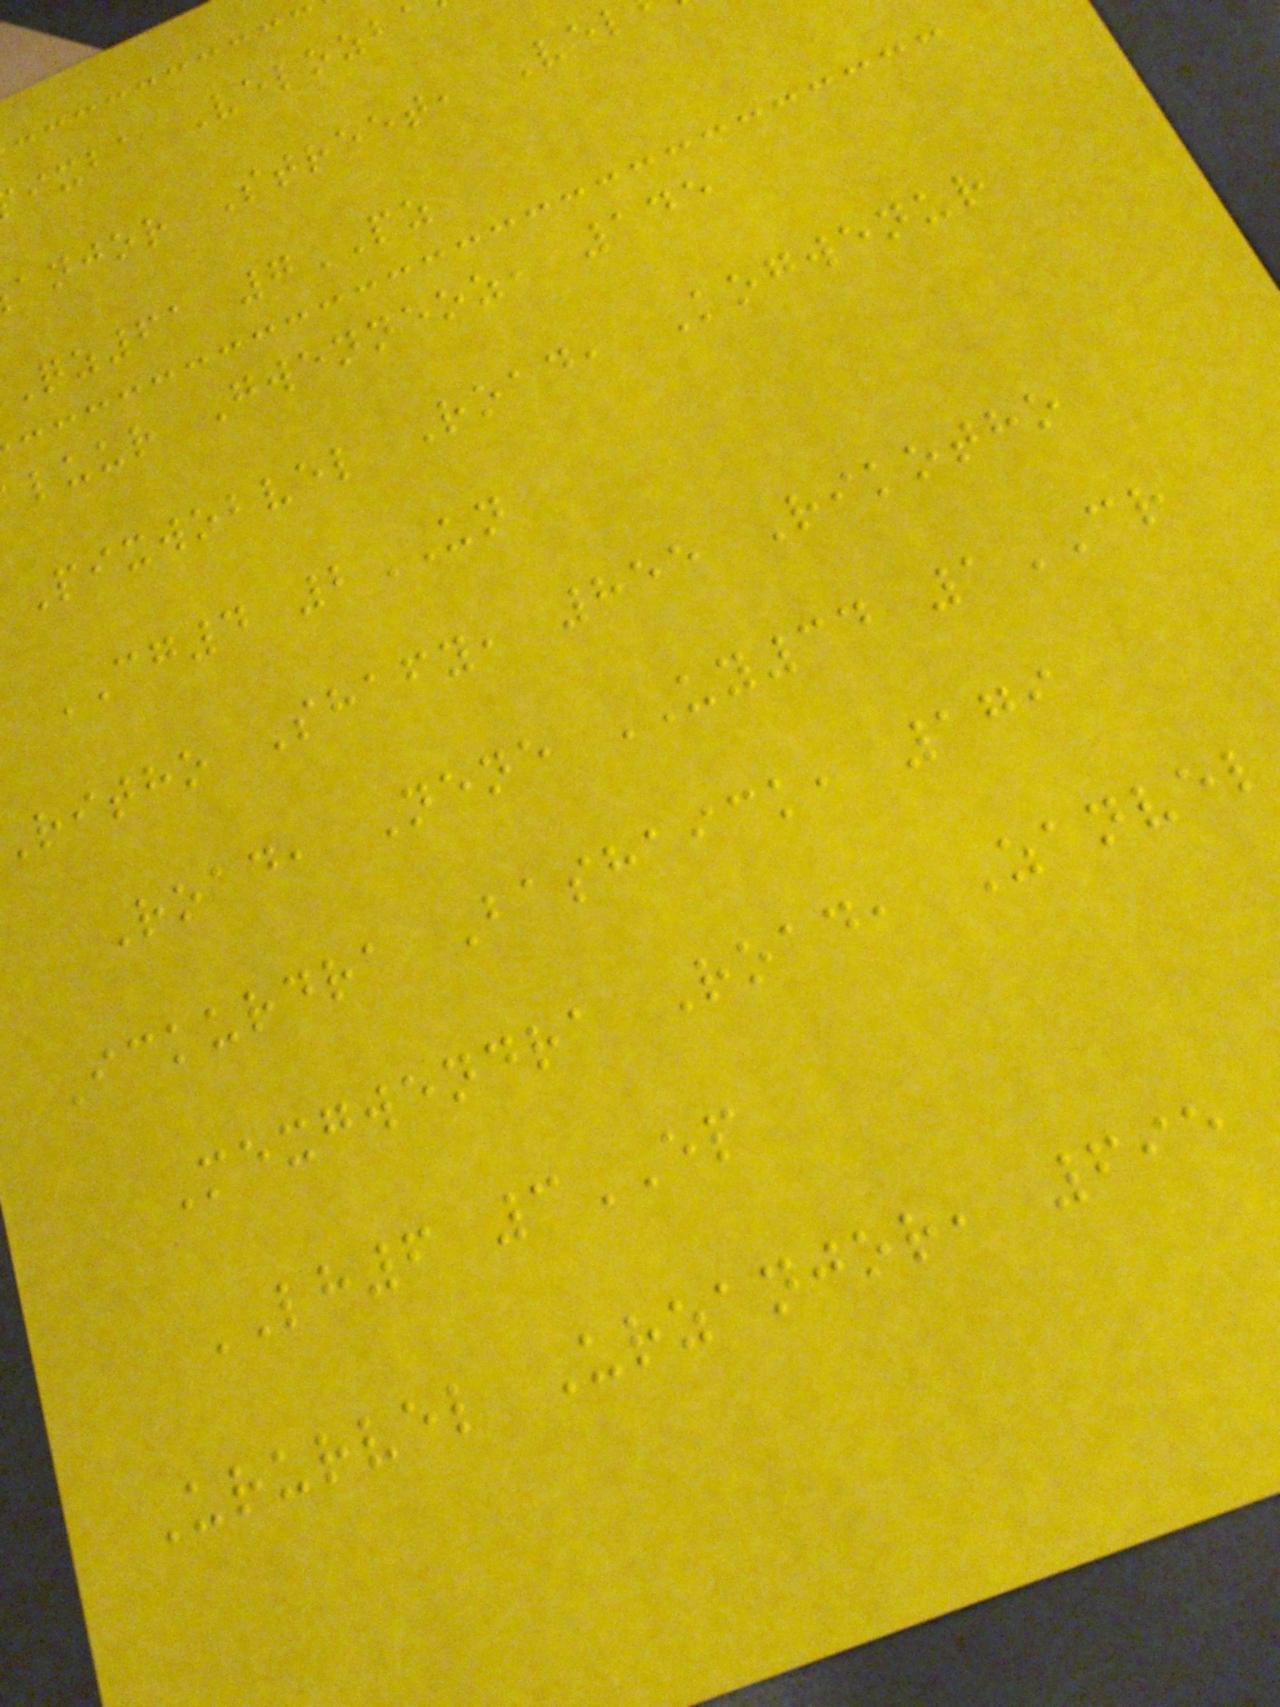ixba Velozb
anjor Street, Vel
qz61 7PZ
luur Gwenneoz, 145
Pixwobvel Road, Kogwenur
CG4 2UN
ritho Shafy, 855 Rikotho
Road, Nene UY34 1CR
Ickurdra Bashaick, 179
Mexgwendra Road, Zanvel
LH6 3EP
Ururvel Urzanjor, 695
